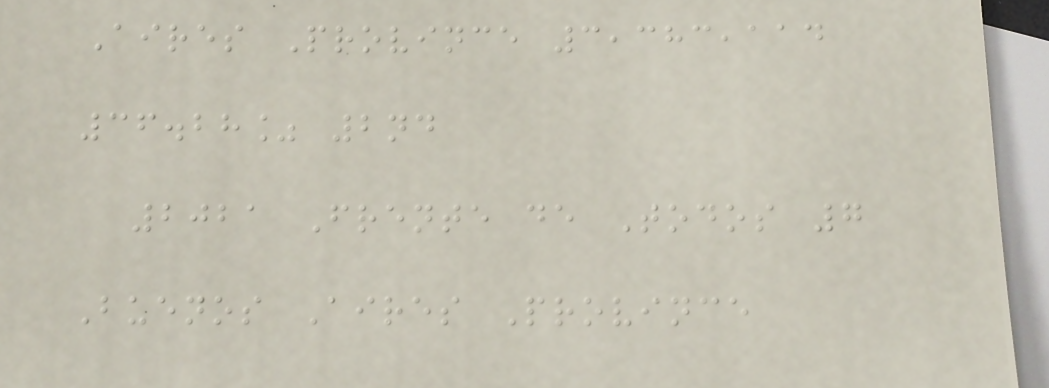Aires Province 3,383,114
36.28% 2nd
2021 Frente de Todos 7
Buenos Aires Province
